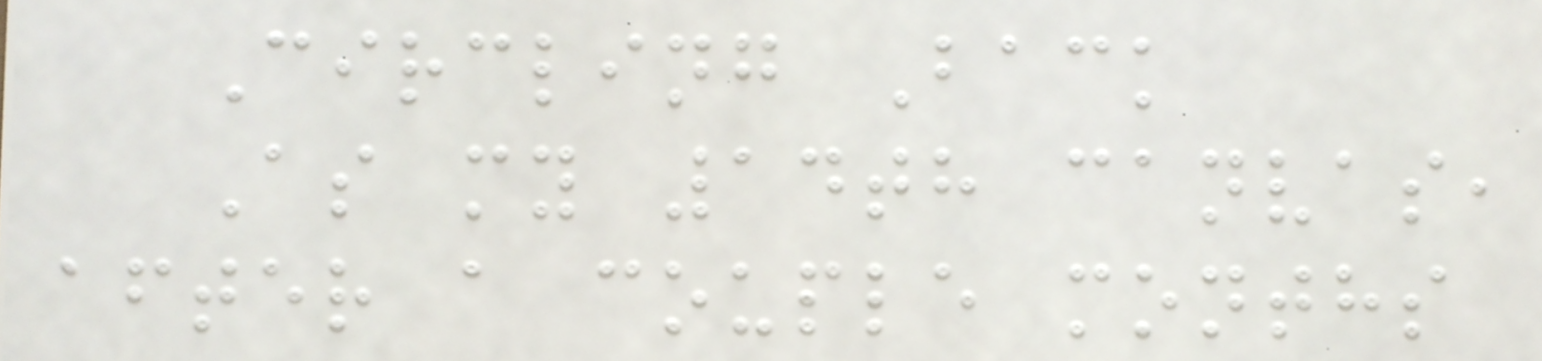Circling Back
As my 14th canvas,
after a couple months
